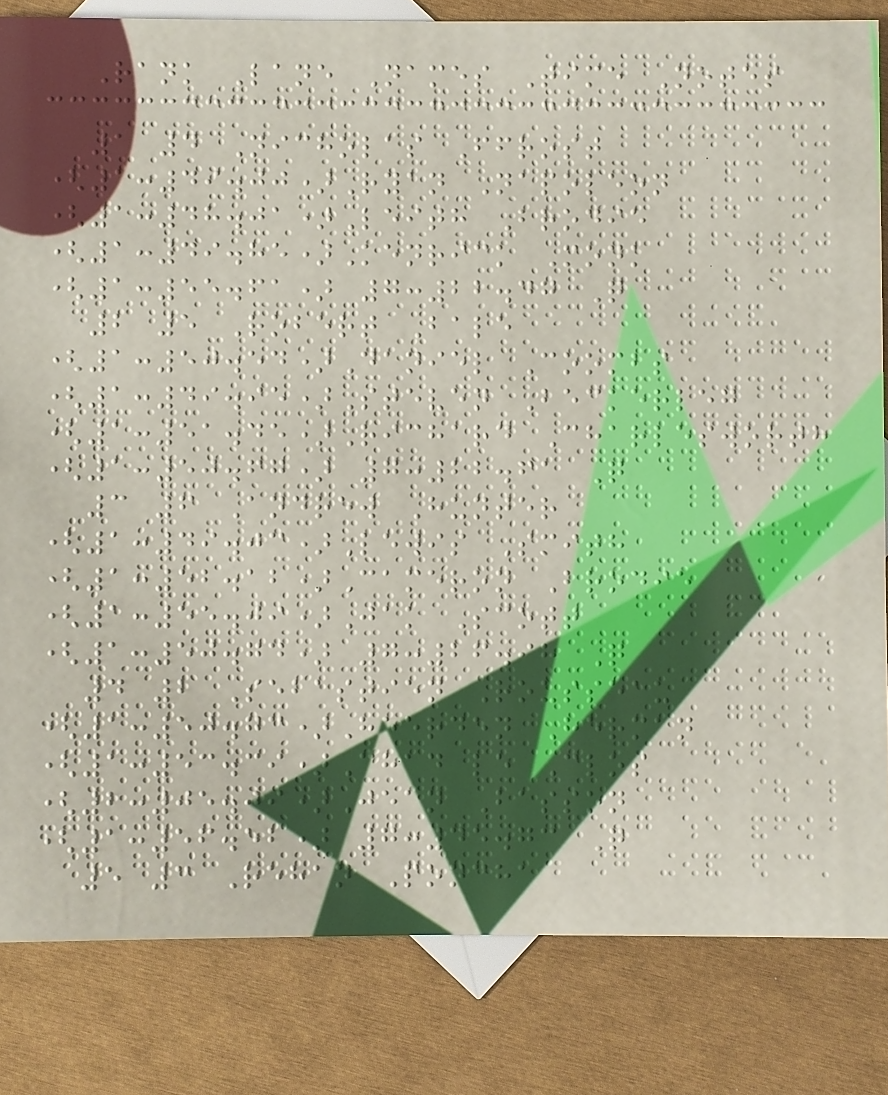Rank Lane Names Time Notes
1 4 Nicholas Ffrost
(1:49.00)Ryan Napoleon
(1:48.01)Leith Brodie
(1:49.85)Kenrick Monk
(1:55.61) 7:22.47 Q
2 5 Robert Bale
(1:50.54)Daniel Coombs
(1:49.95)Steven Beckerleg
(1:51.45)Richard Charlesworth
(1:50.67) 7:22.61 Q
3 6 Andrew Hunter
(1:49.03)Lewis Smith
(1:52.12)Cameron Brodie
(1:55.09)Jak Scott
(1:50.74) 7:26.98 Q
4 2 Sebastien Rousseau
(1:50.73)Heerden Herman
(1:53.39)Chad le Clos
(2:05.09)Jean Basson
(1:56.52) 7:45.73 Q
5 3 Rehan Poncha
